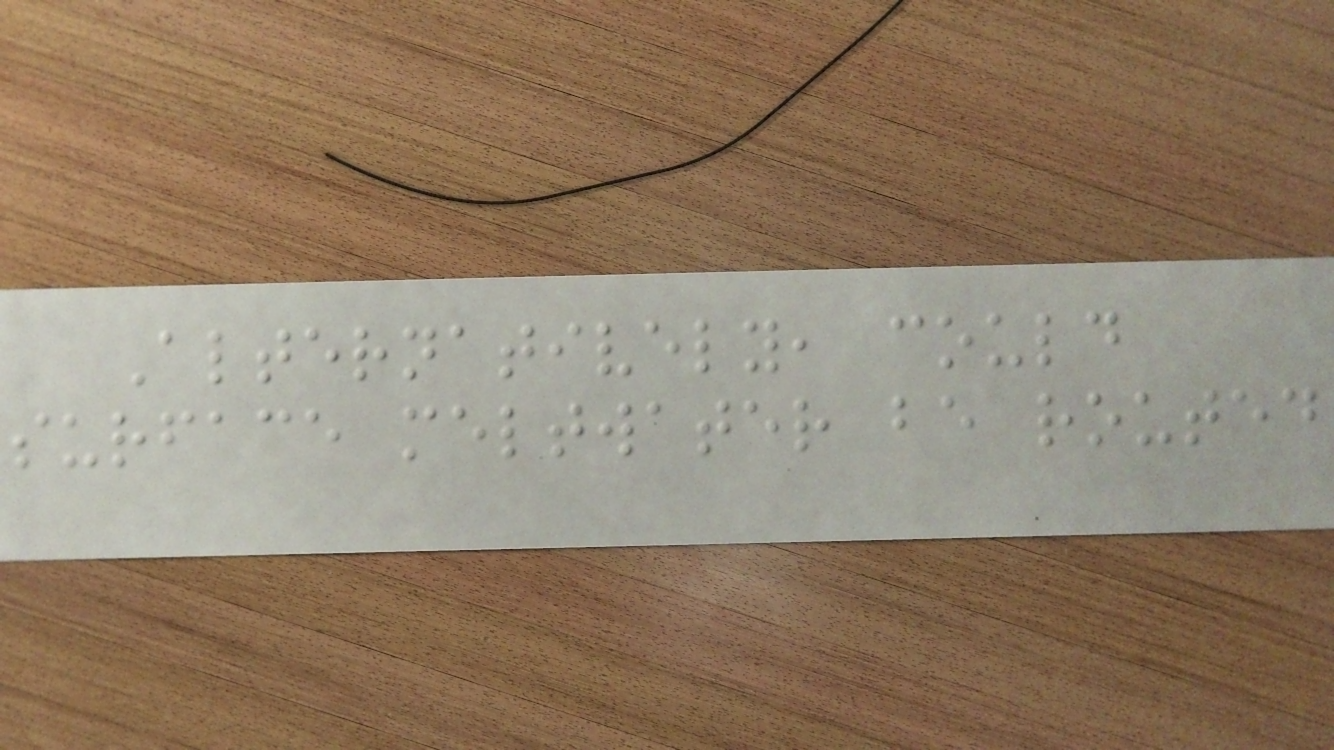Alternatively, could
surface meltwater be routed
